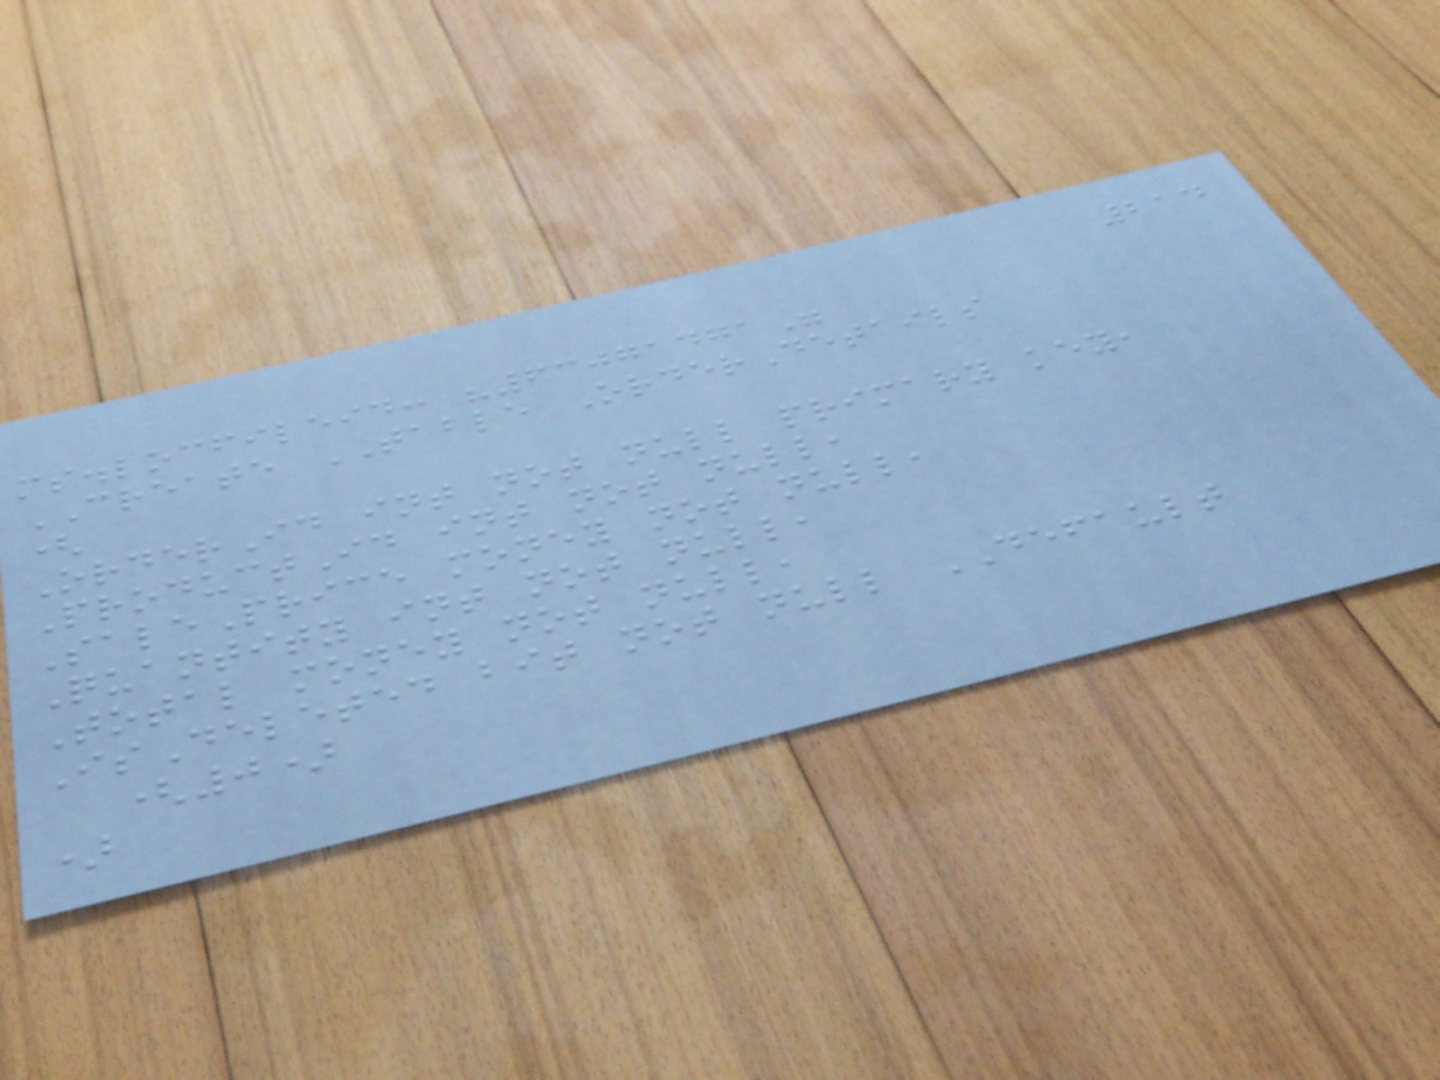214
ms.locfileid: "63071471"
CREATE TABLE OrderDetails
(
OrderId int not null primary key,
ProductId int not null,
SalePrice money not null,
Quantity int not null,
Total money not null,
IsDeleted bit not null DEFAULT
(0)
)
